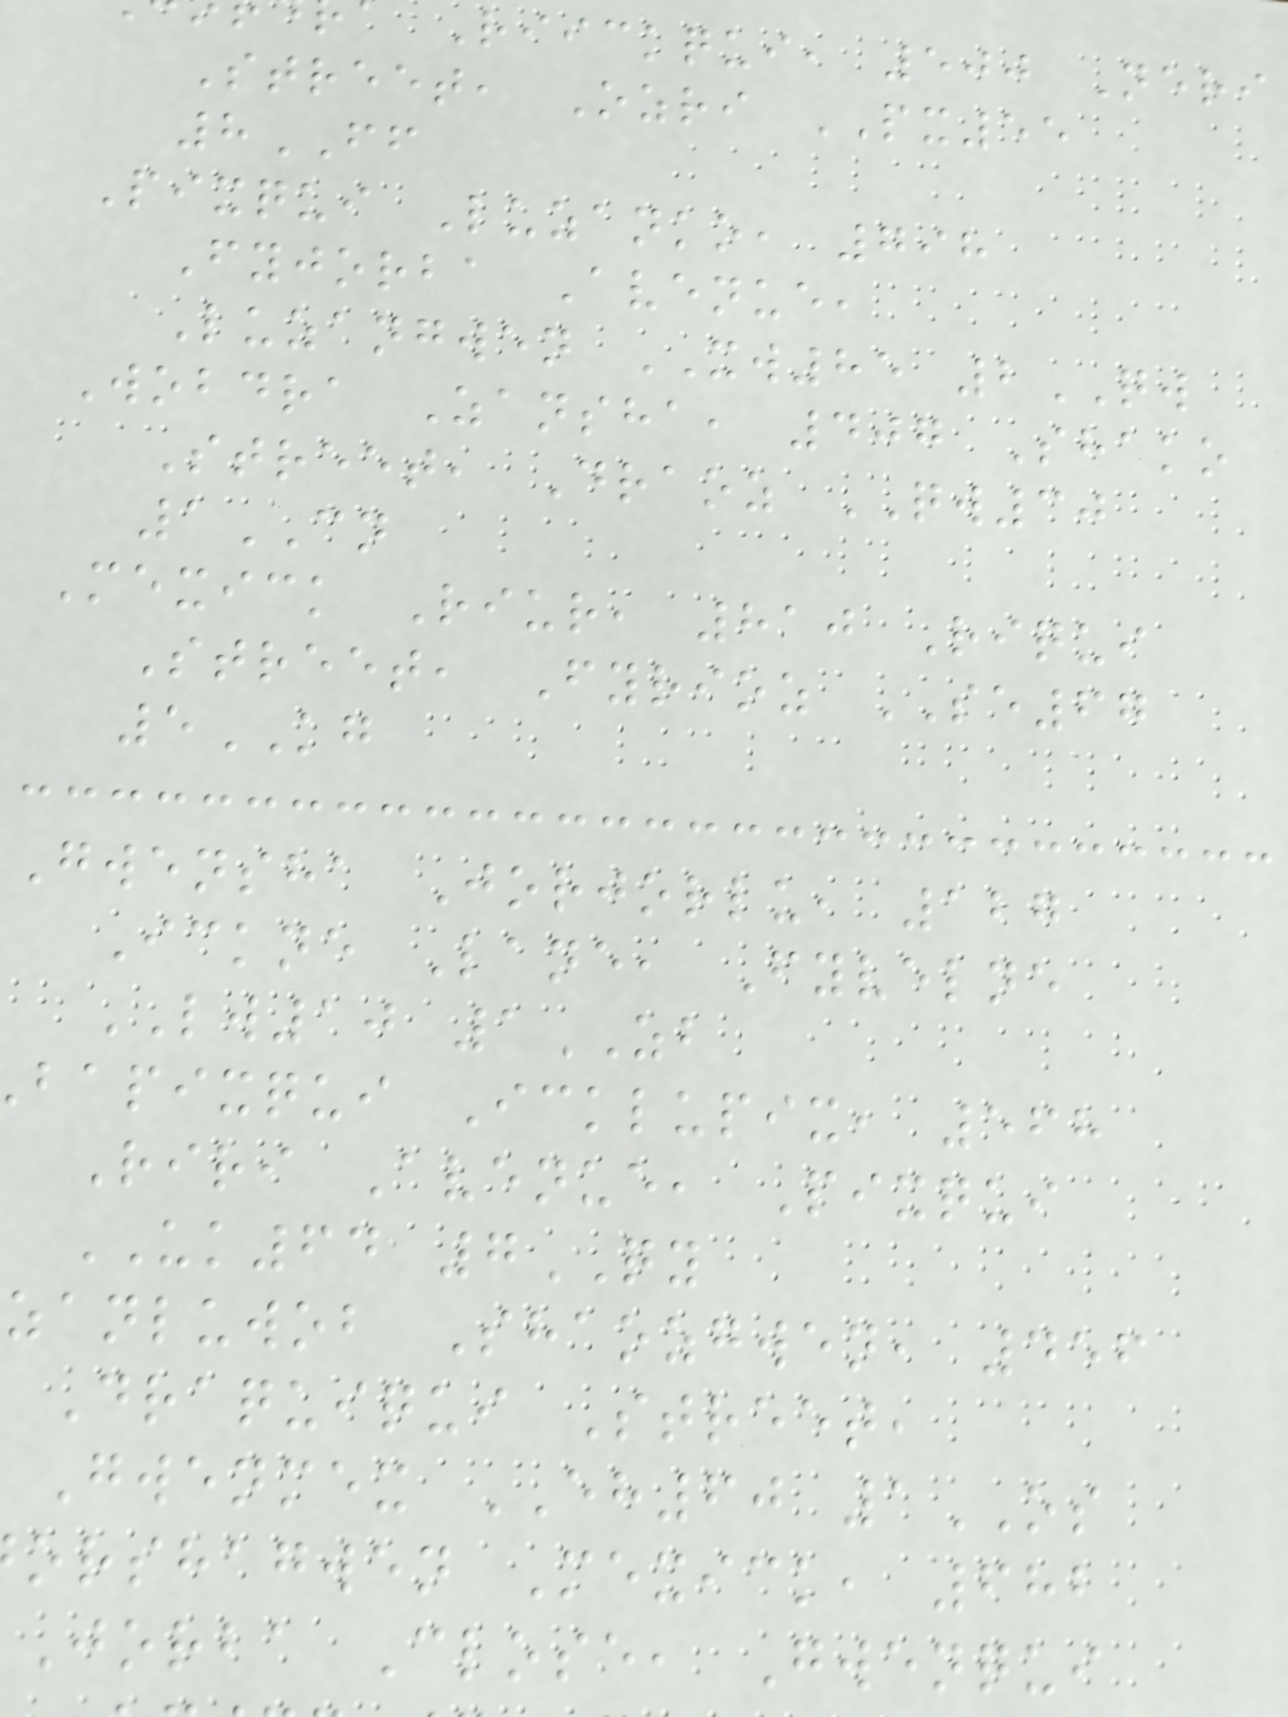Riickqui, 500 Neri
Street, Ozri PX55
8FF
Pixqui Luzanko, 798
Fyjorba Avenue,
Luzangwen XW85 2QW
Wobdra Zansha, 407 Shako
Street, Draoz QW30
1CN
Mexick Riur, 810 Riqui
Street, Fyrioz SE67
5KG
Gwensha Jorjorlu, 127
Ickne Lane, Fyvelne
LW10 1ZB
bapixqui Icklupix, 568
Riri Avenue, Pixqui
UK64 7QY
zanluwob Shaozgwen, 456
Draquiqui Street,
Gwenmex EH60 1OS
orshagwen Mexick, 682
Jorba Close, Gwenqui
